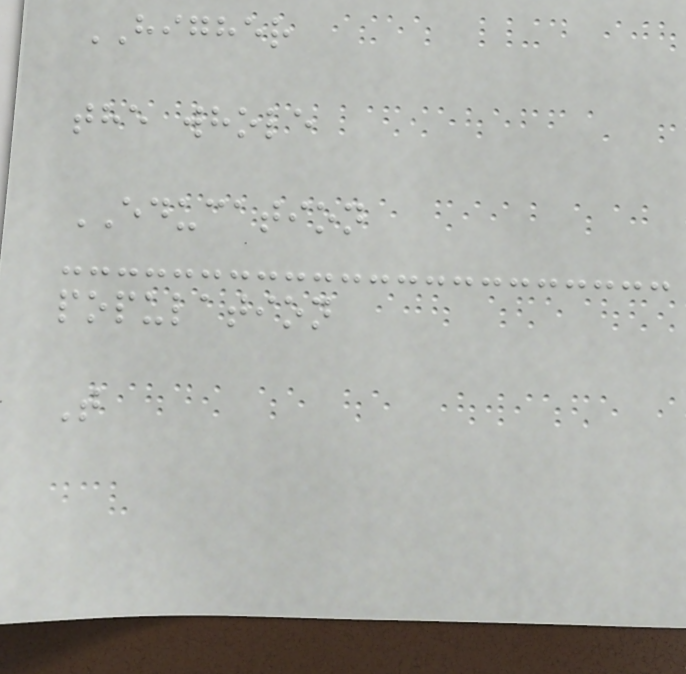HIGHER
the whole
EDUCATION
population
T
